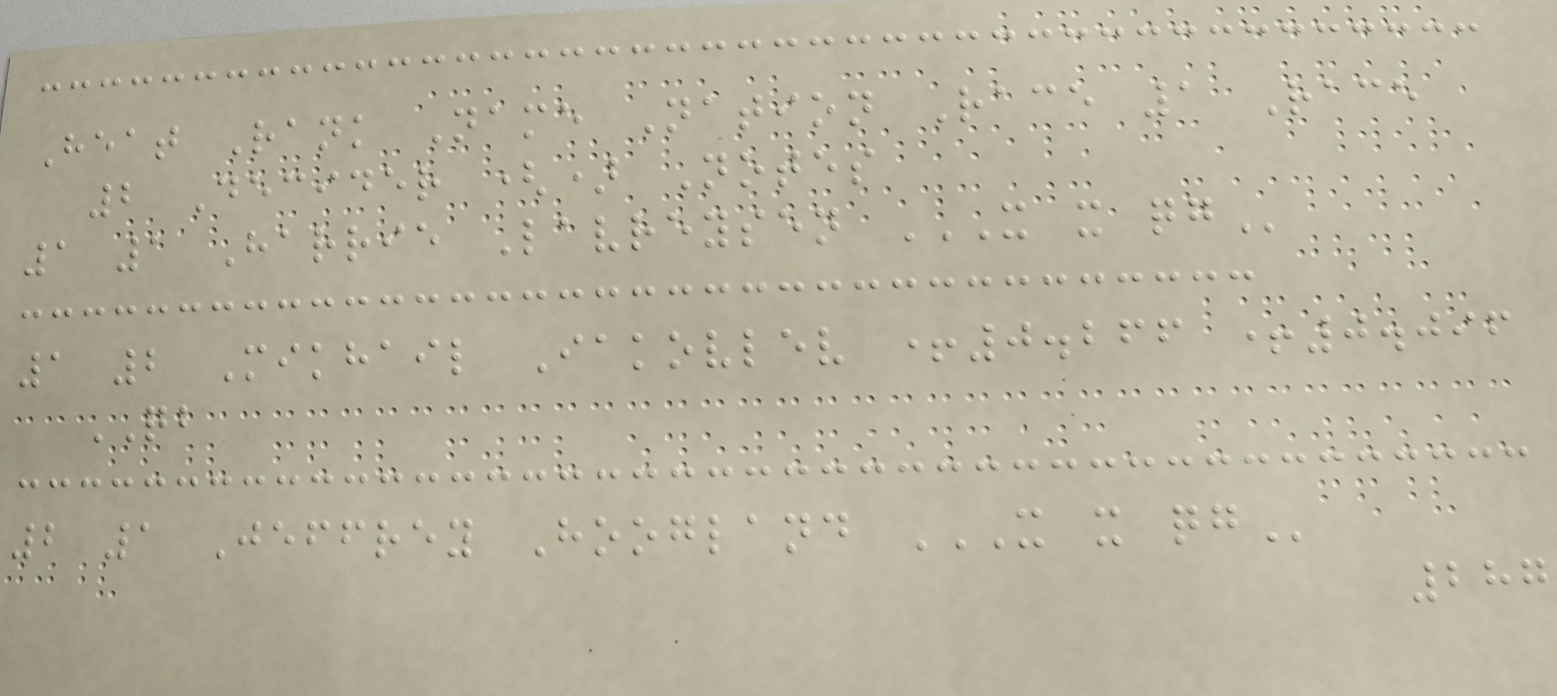Heat Rank Name Nation Race 1 Race
2 Decider () Notes
1 1 Harrie Lavreysen X X QG
1 2 Mikhail Iakovlev +0.266 +0.096
QB
2 1 Jeffrey Hoogland X X QG
287
